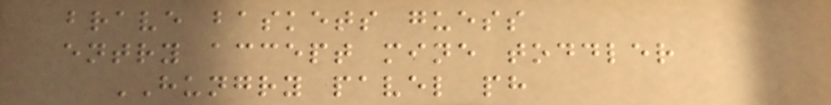brave baskets guess
entry accept mine toddler
HUNGRY pavel ph
